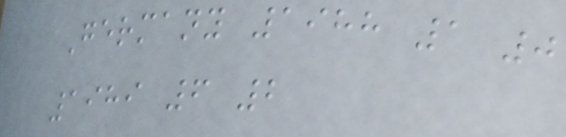Germany 1988 1 0
1989 6 2
